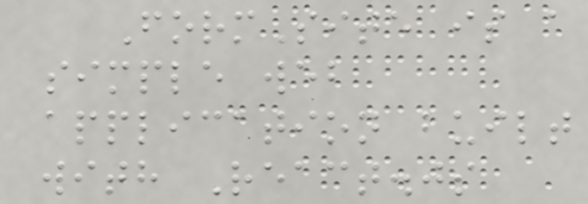FormSite is a
simple web
application built
with React.js
